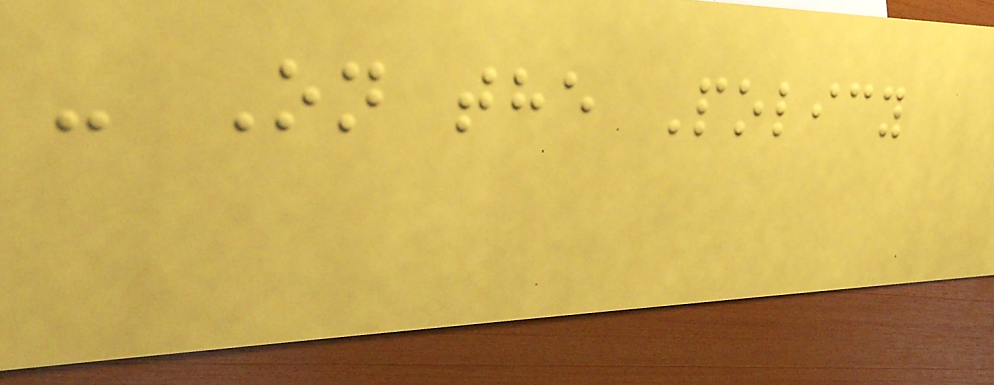- On the Policy
